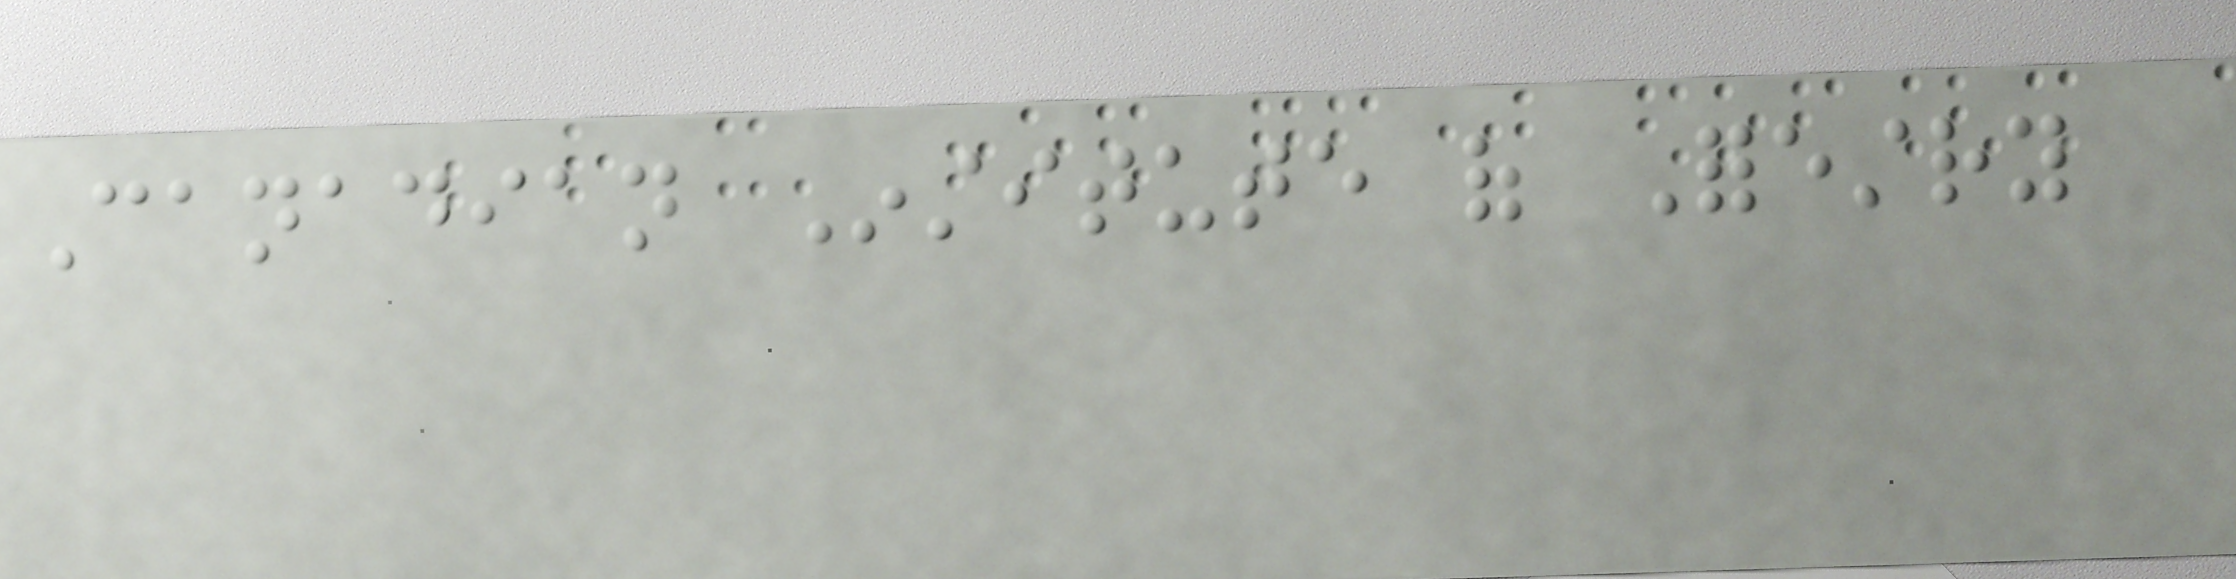Canadian Institute of Forestry
